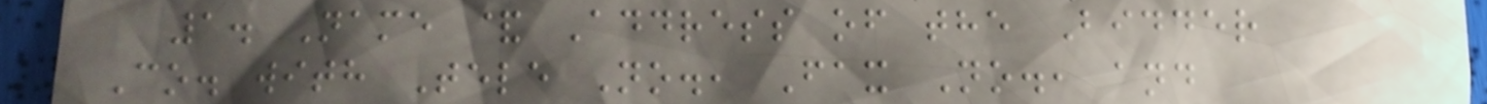1. Name & Address of the Bidder
Co. with Tele No., Fax No., and
